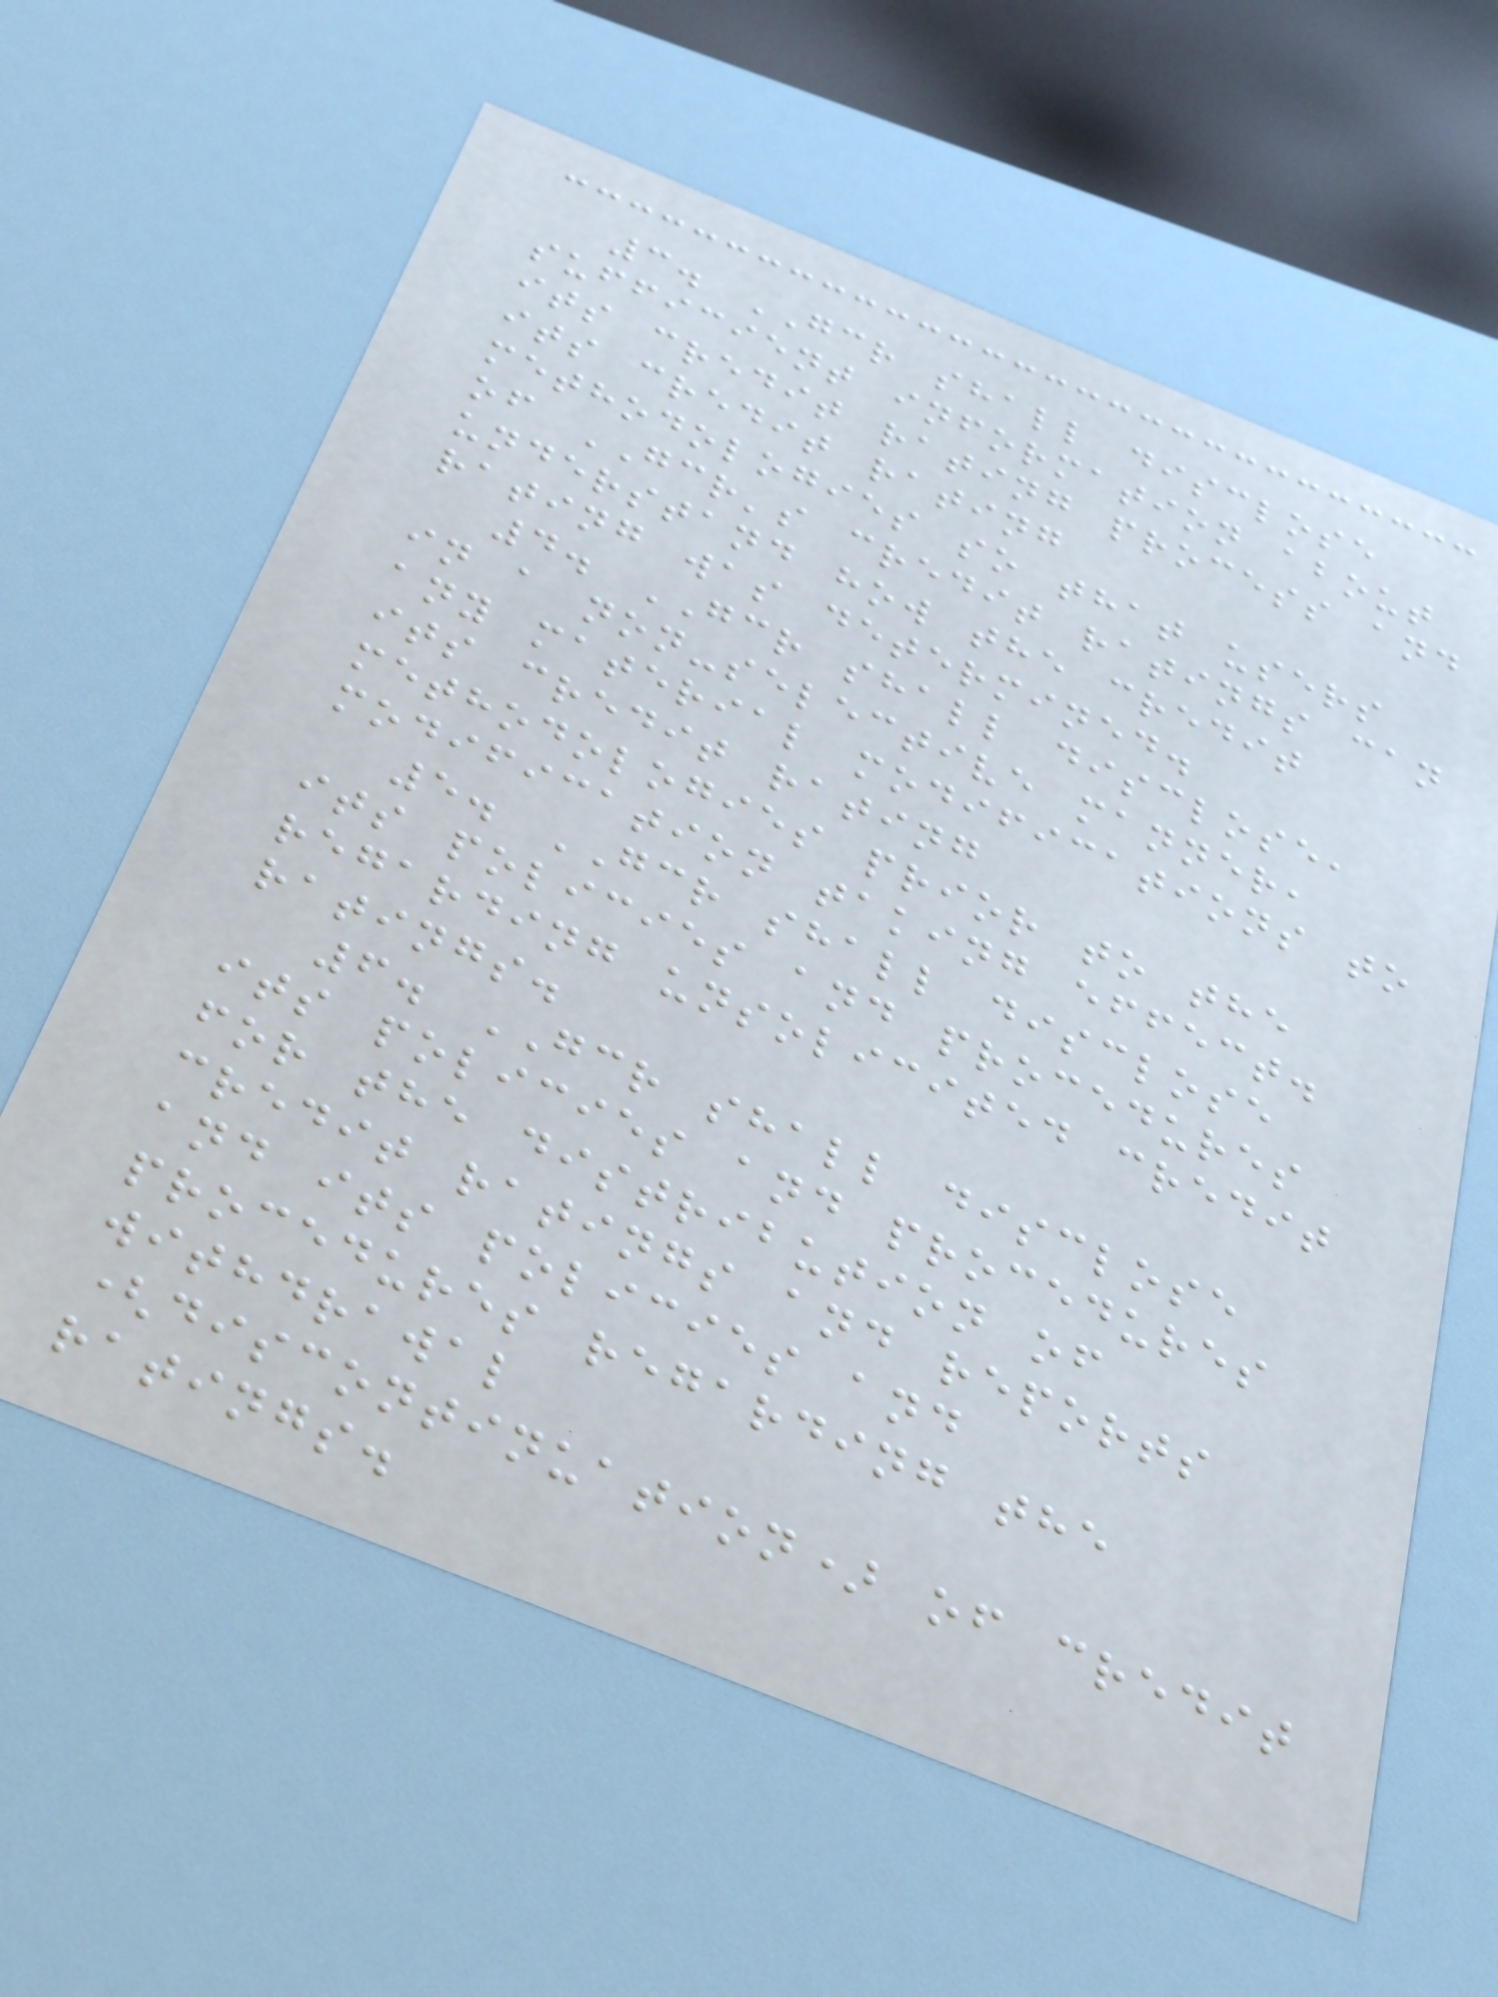3. GCR shall disclose
sufficient information about
its credit rating process and
its credit rating
methodologies so that users
of GCR's credit ratings can
understand how the credit
rating was determined.
4. GCR shall disclose,
in a non-selective manner,
any material modifications to
its credit rating
methodologies prior to the
modification taking effect.
5. GCR shall disclose
its policies and procedures
regarding unsolicited credit
ratings.
6. GCR shall disclose
its policies and procedures
for the distribution of
credit ratings and reports
and its policies and
procedures regarding the
withdrawal
(discontinuation) of credit
ratings.
